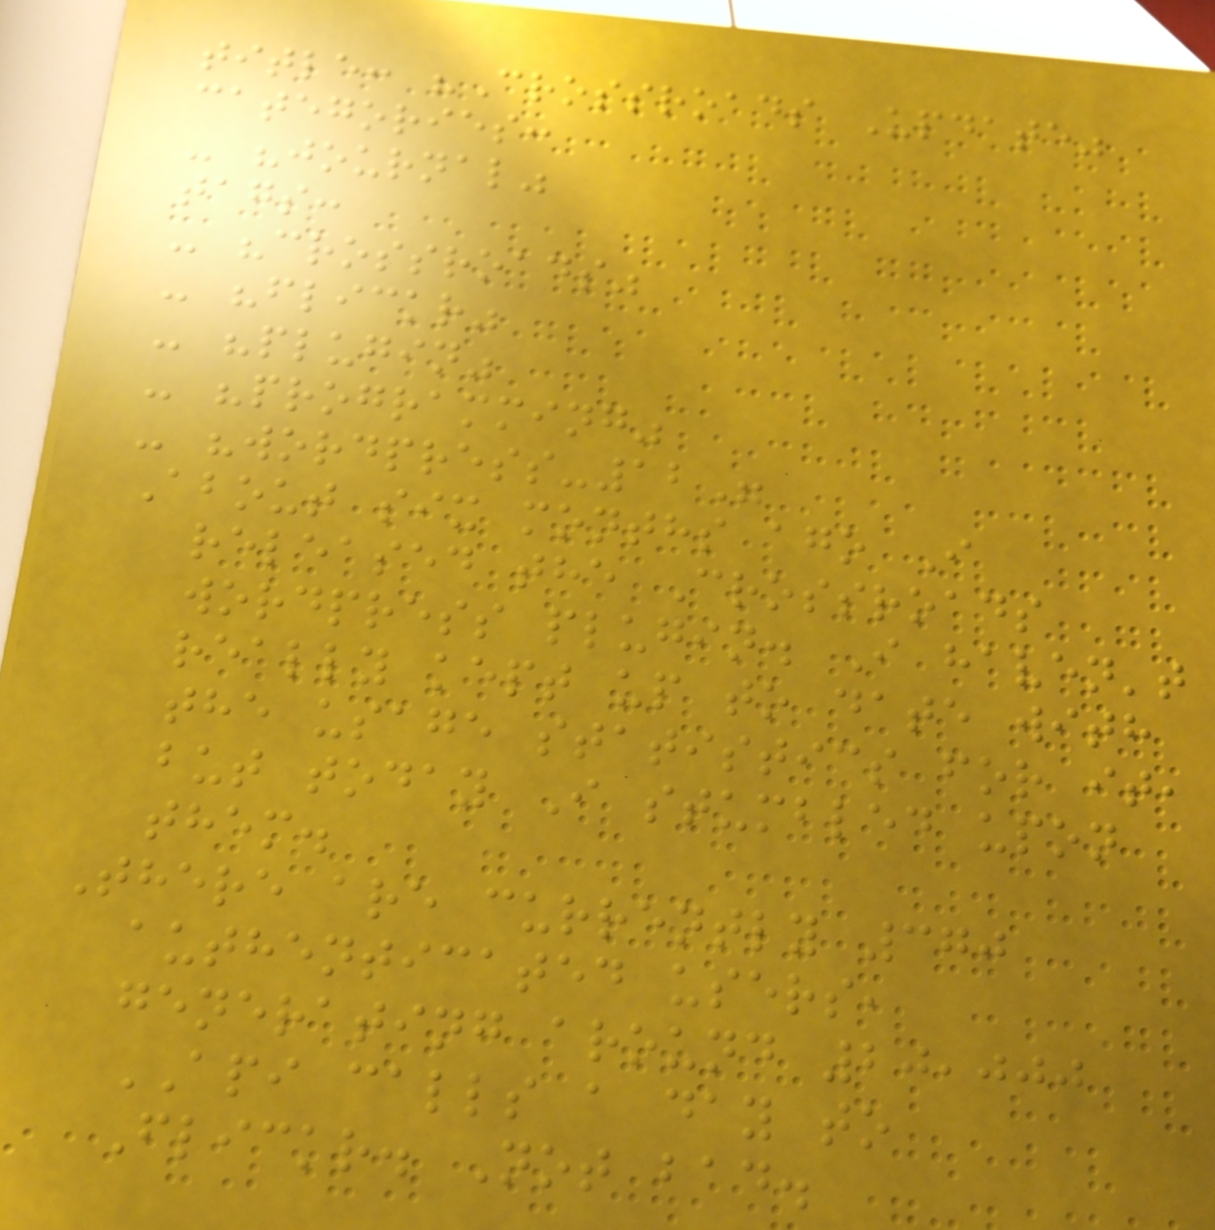title: "Crossroads Update"
categories:
- "journal"
tags:
- "crossroads"
- "flickr"
- "plugin"
- "programming"
- "wordpress-12"
About six months ago I
released the Crossroads
wordpress plugin. I haven't
really kept up to date with
the usage statistics for it,
but today I stumbled upon
them.
There are currently 370
authenticated users,
generating around 20,000
API calls a day to
Flickr. Not bad.
